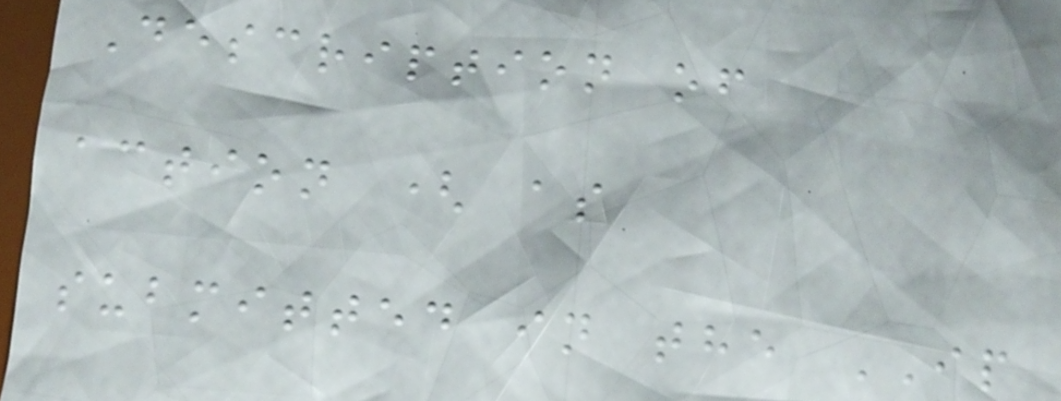Description of
action ( as
submitted in the IP
